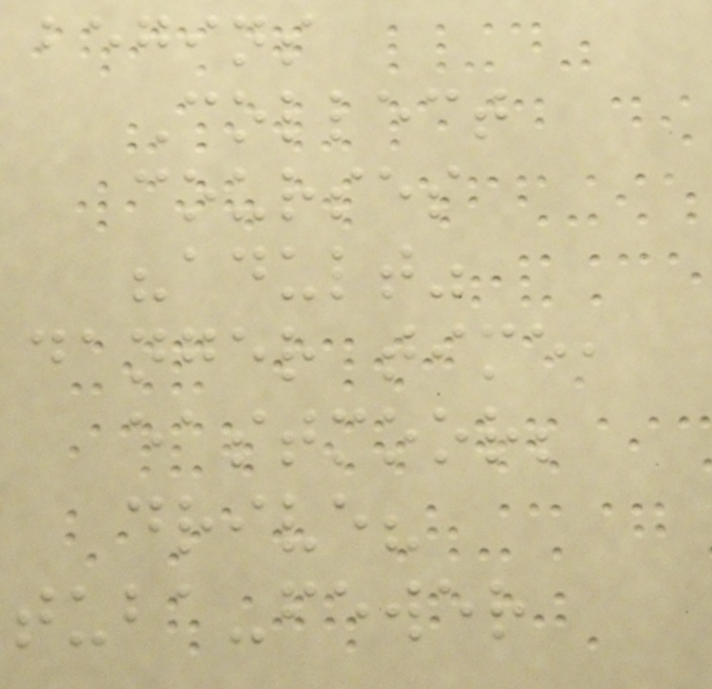begins
Collect
courses
"adult"
danger time,
eastmoor;
drive?
tuba-fewer
